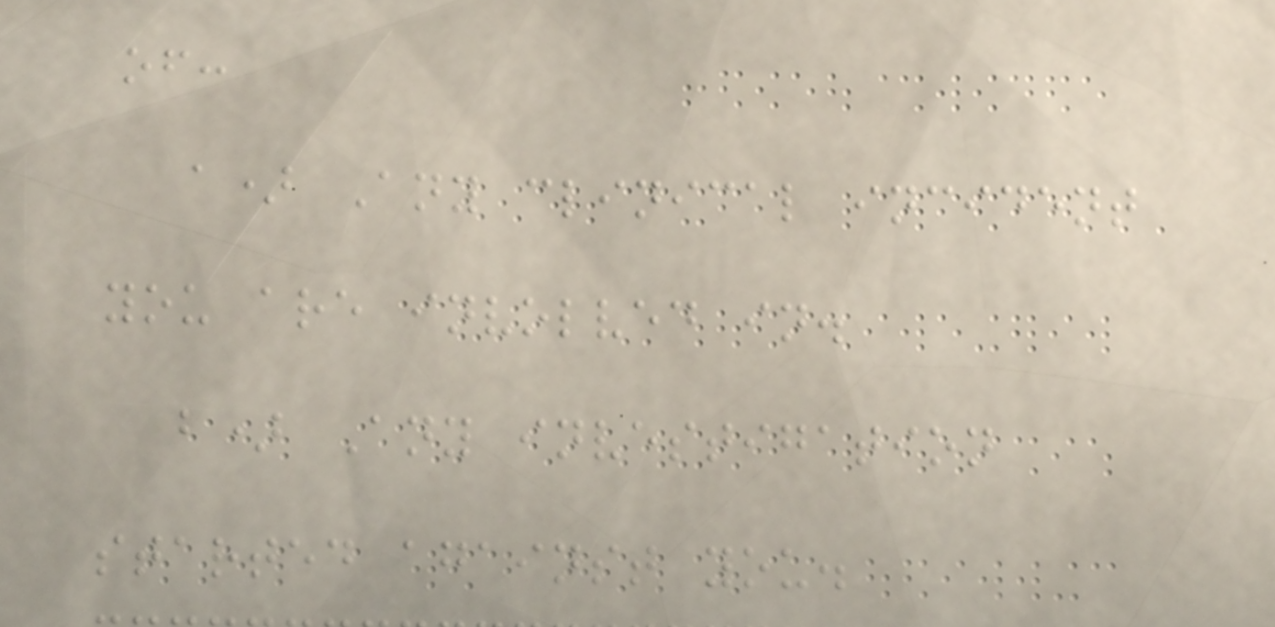of:
a) Any clinical incident
you are involved in.
b) Any investigation
started against you.
